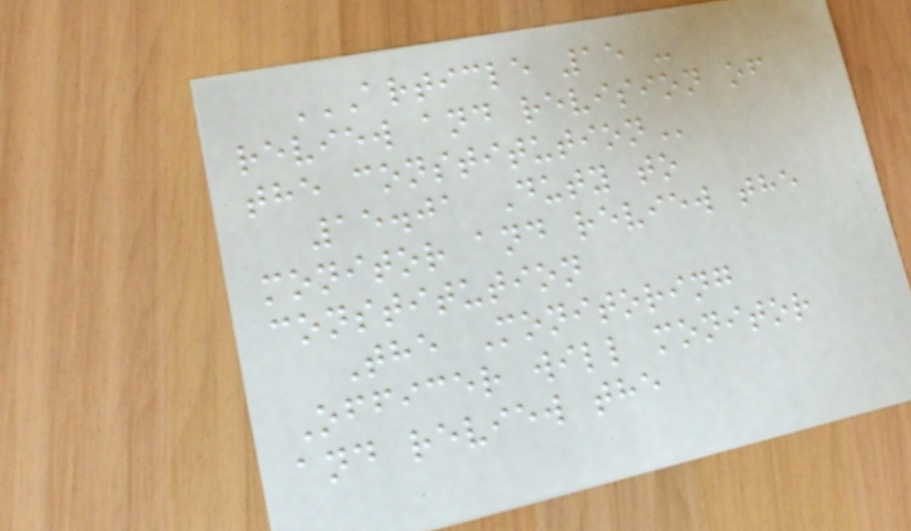ARTICLE 15 -
REVIEW AND REVISION OF
THE CONSTITUTION
15.01 Duty to
monitor and review the
constitution
The Monitoring
Officer will monitor
and review the
